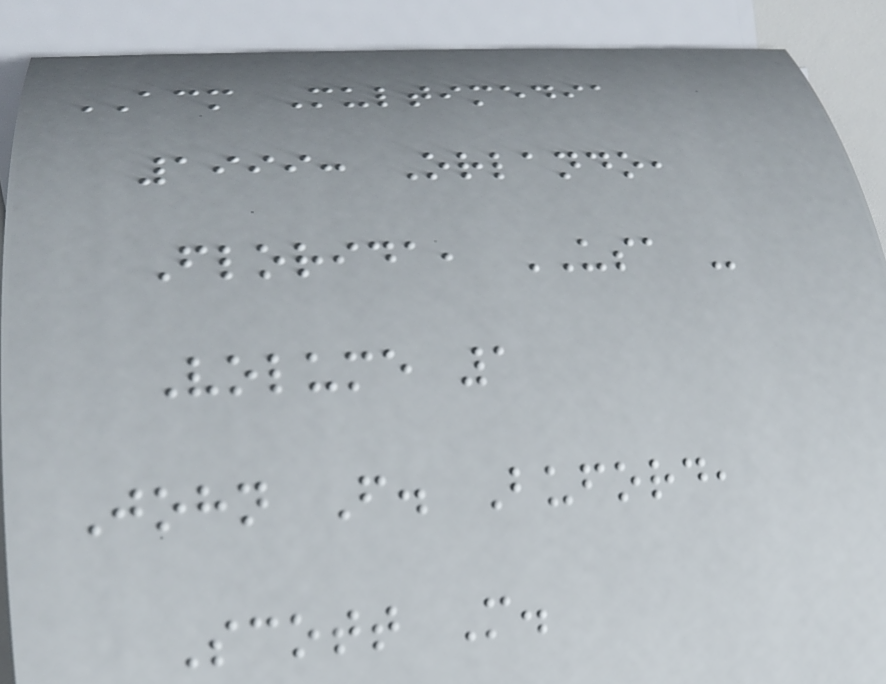ACM Multimedia
1999: Orlando,
Florida, USA -
Volume 1
John F. Buford,
Scott M.
